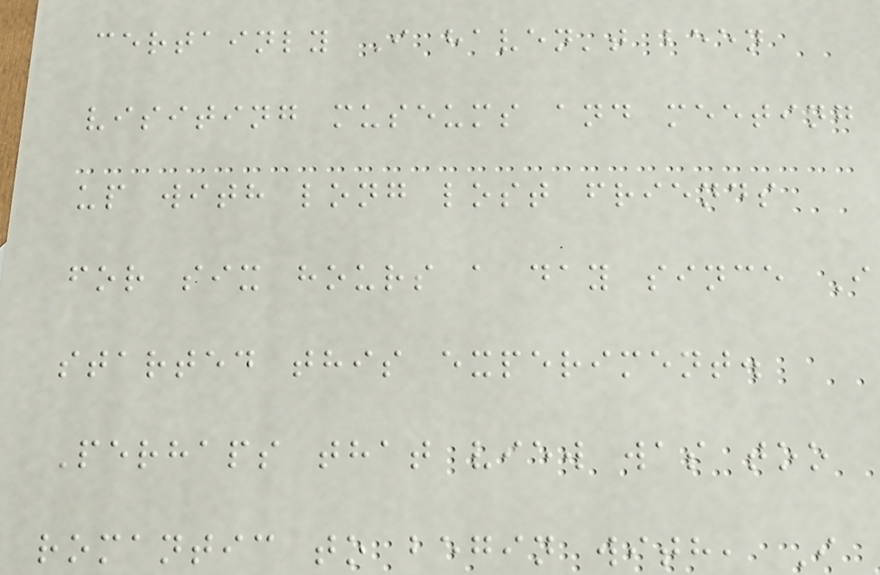certainly I haven't been
visiting museums and meeting
up with long lost friends
for six hours a day since I
started this experiment.
Perhaps that view was too
romantic to begin with, I
